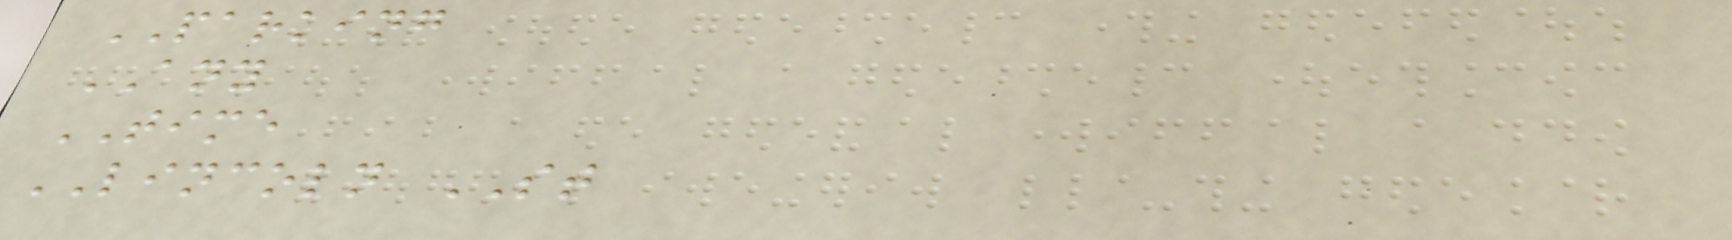PARKING
ANY
TIME
LINCOLN ST
